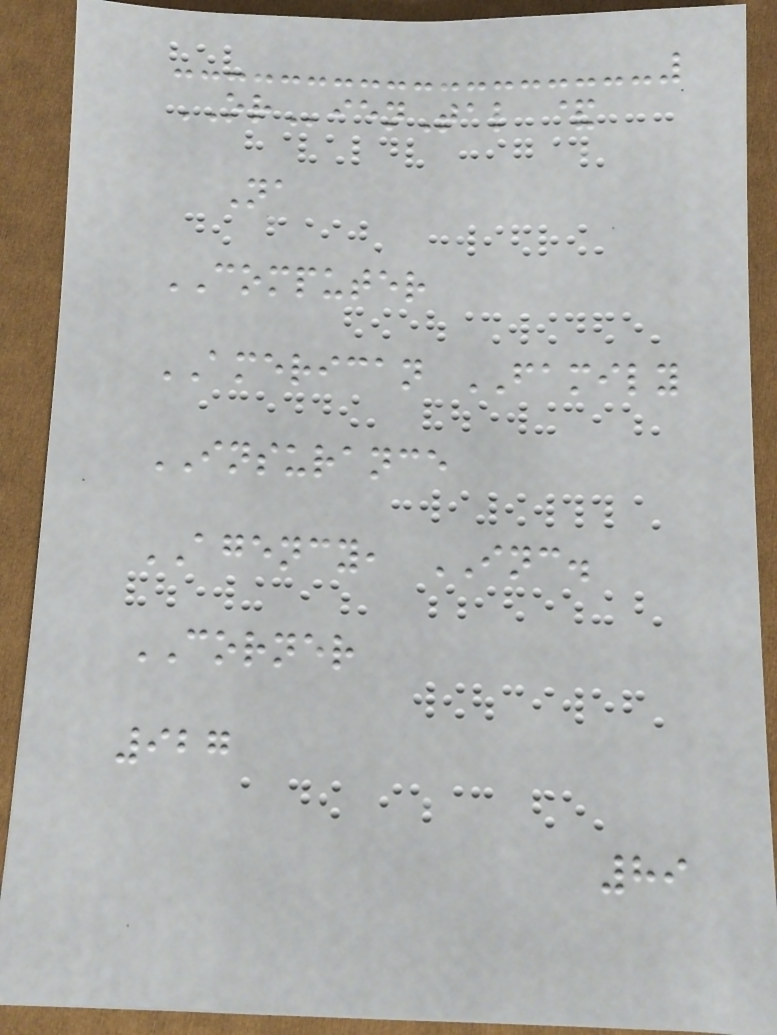ORienTal &
Na
COMPUTER
AMERICAN FAMILY
INSURANCE
AGENCY, INC.
CORNER
927
89
